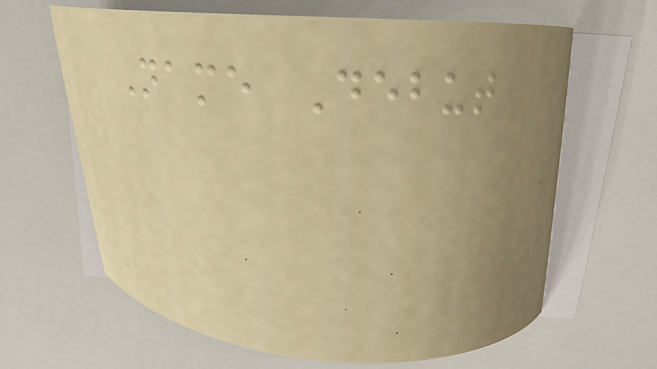Name Debut
